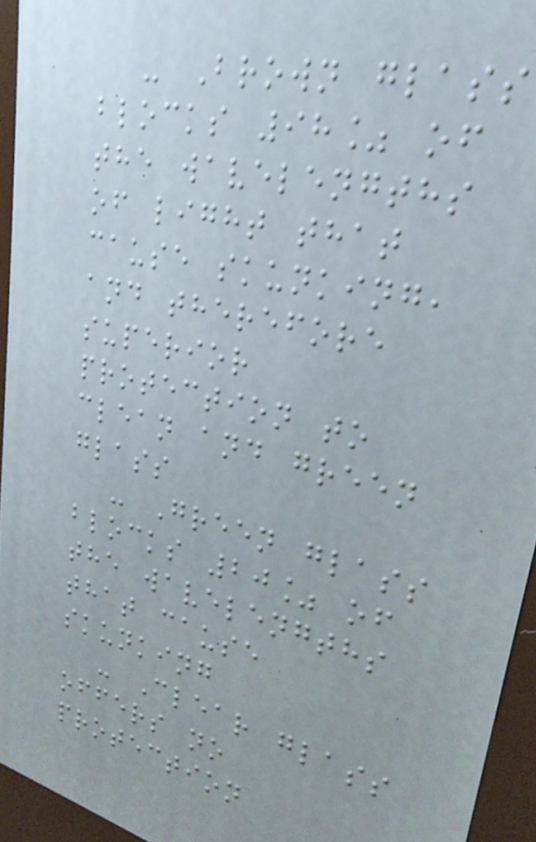- Brown glass
blocks 98% of
the wavelengths
of light that
cause skunking,
and therefore
superior
protection to
clean and green
glass
- Green glass
blocks 20% of
the wavelengths
that cause
skunking
- Clear glass
offers no
protection
